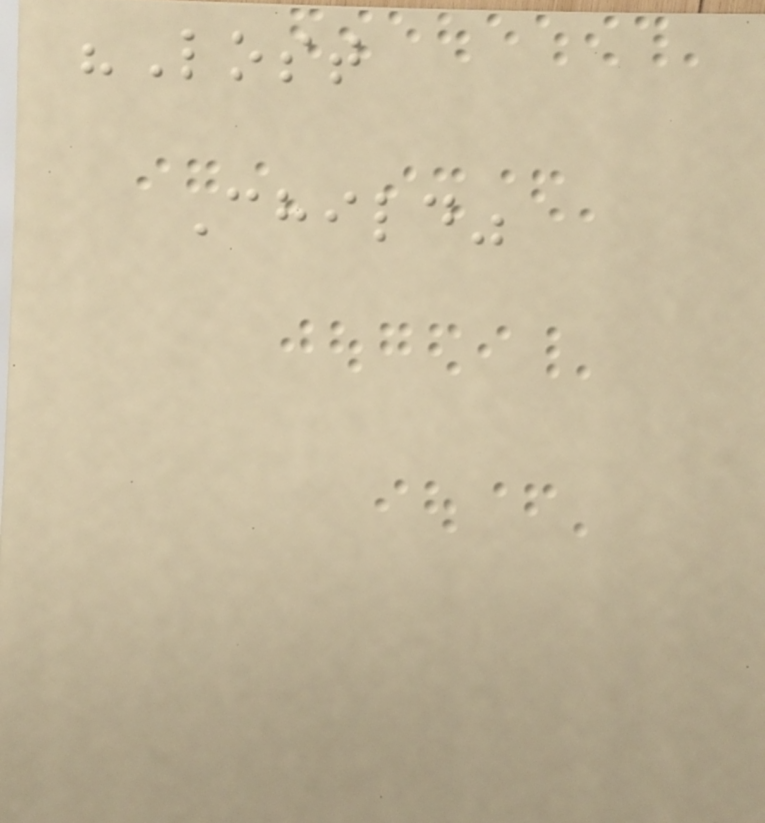"Lost
Child"
